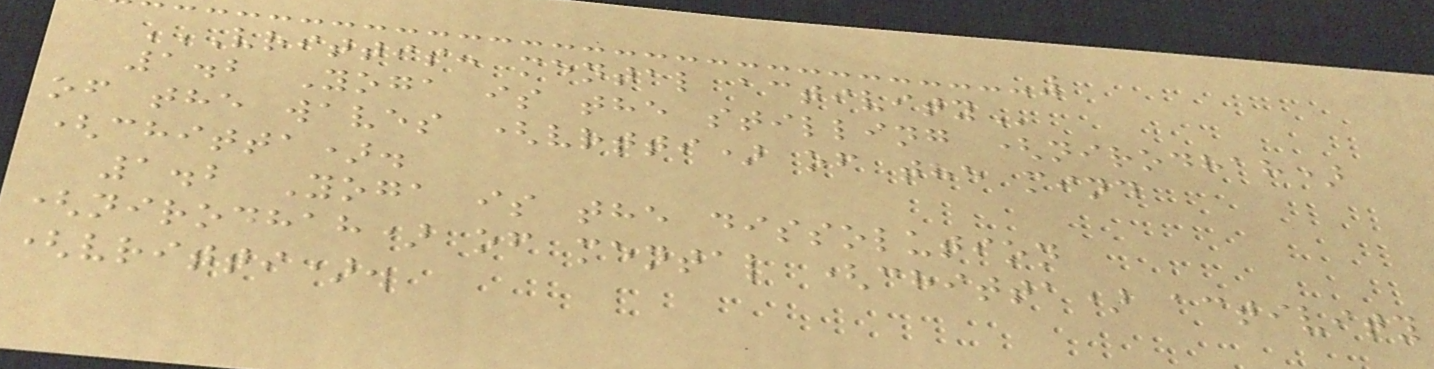VRITTIS: MENTAL ACTIVITY
1.2 Yoga is the stilling (nirodhah)
of the waves (vrtti) of the mind
(chitta).
1.2 Yoga is the dissolution
(nirodhah) of mental (chitta) activity
(vritti).
